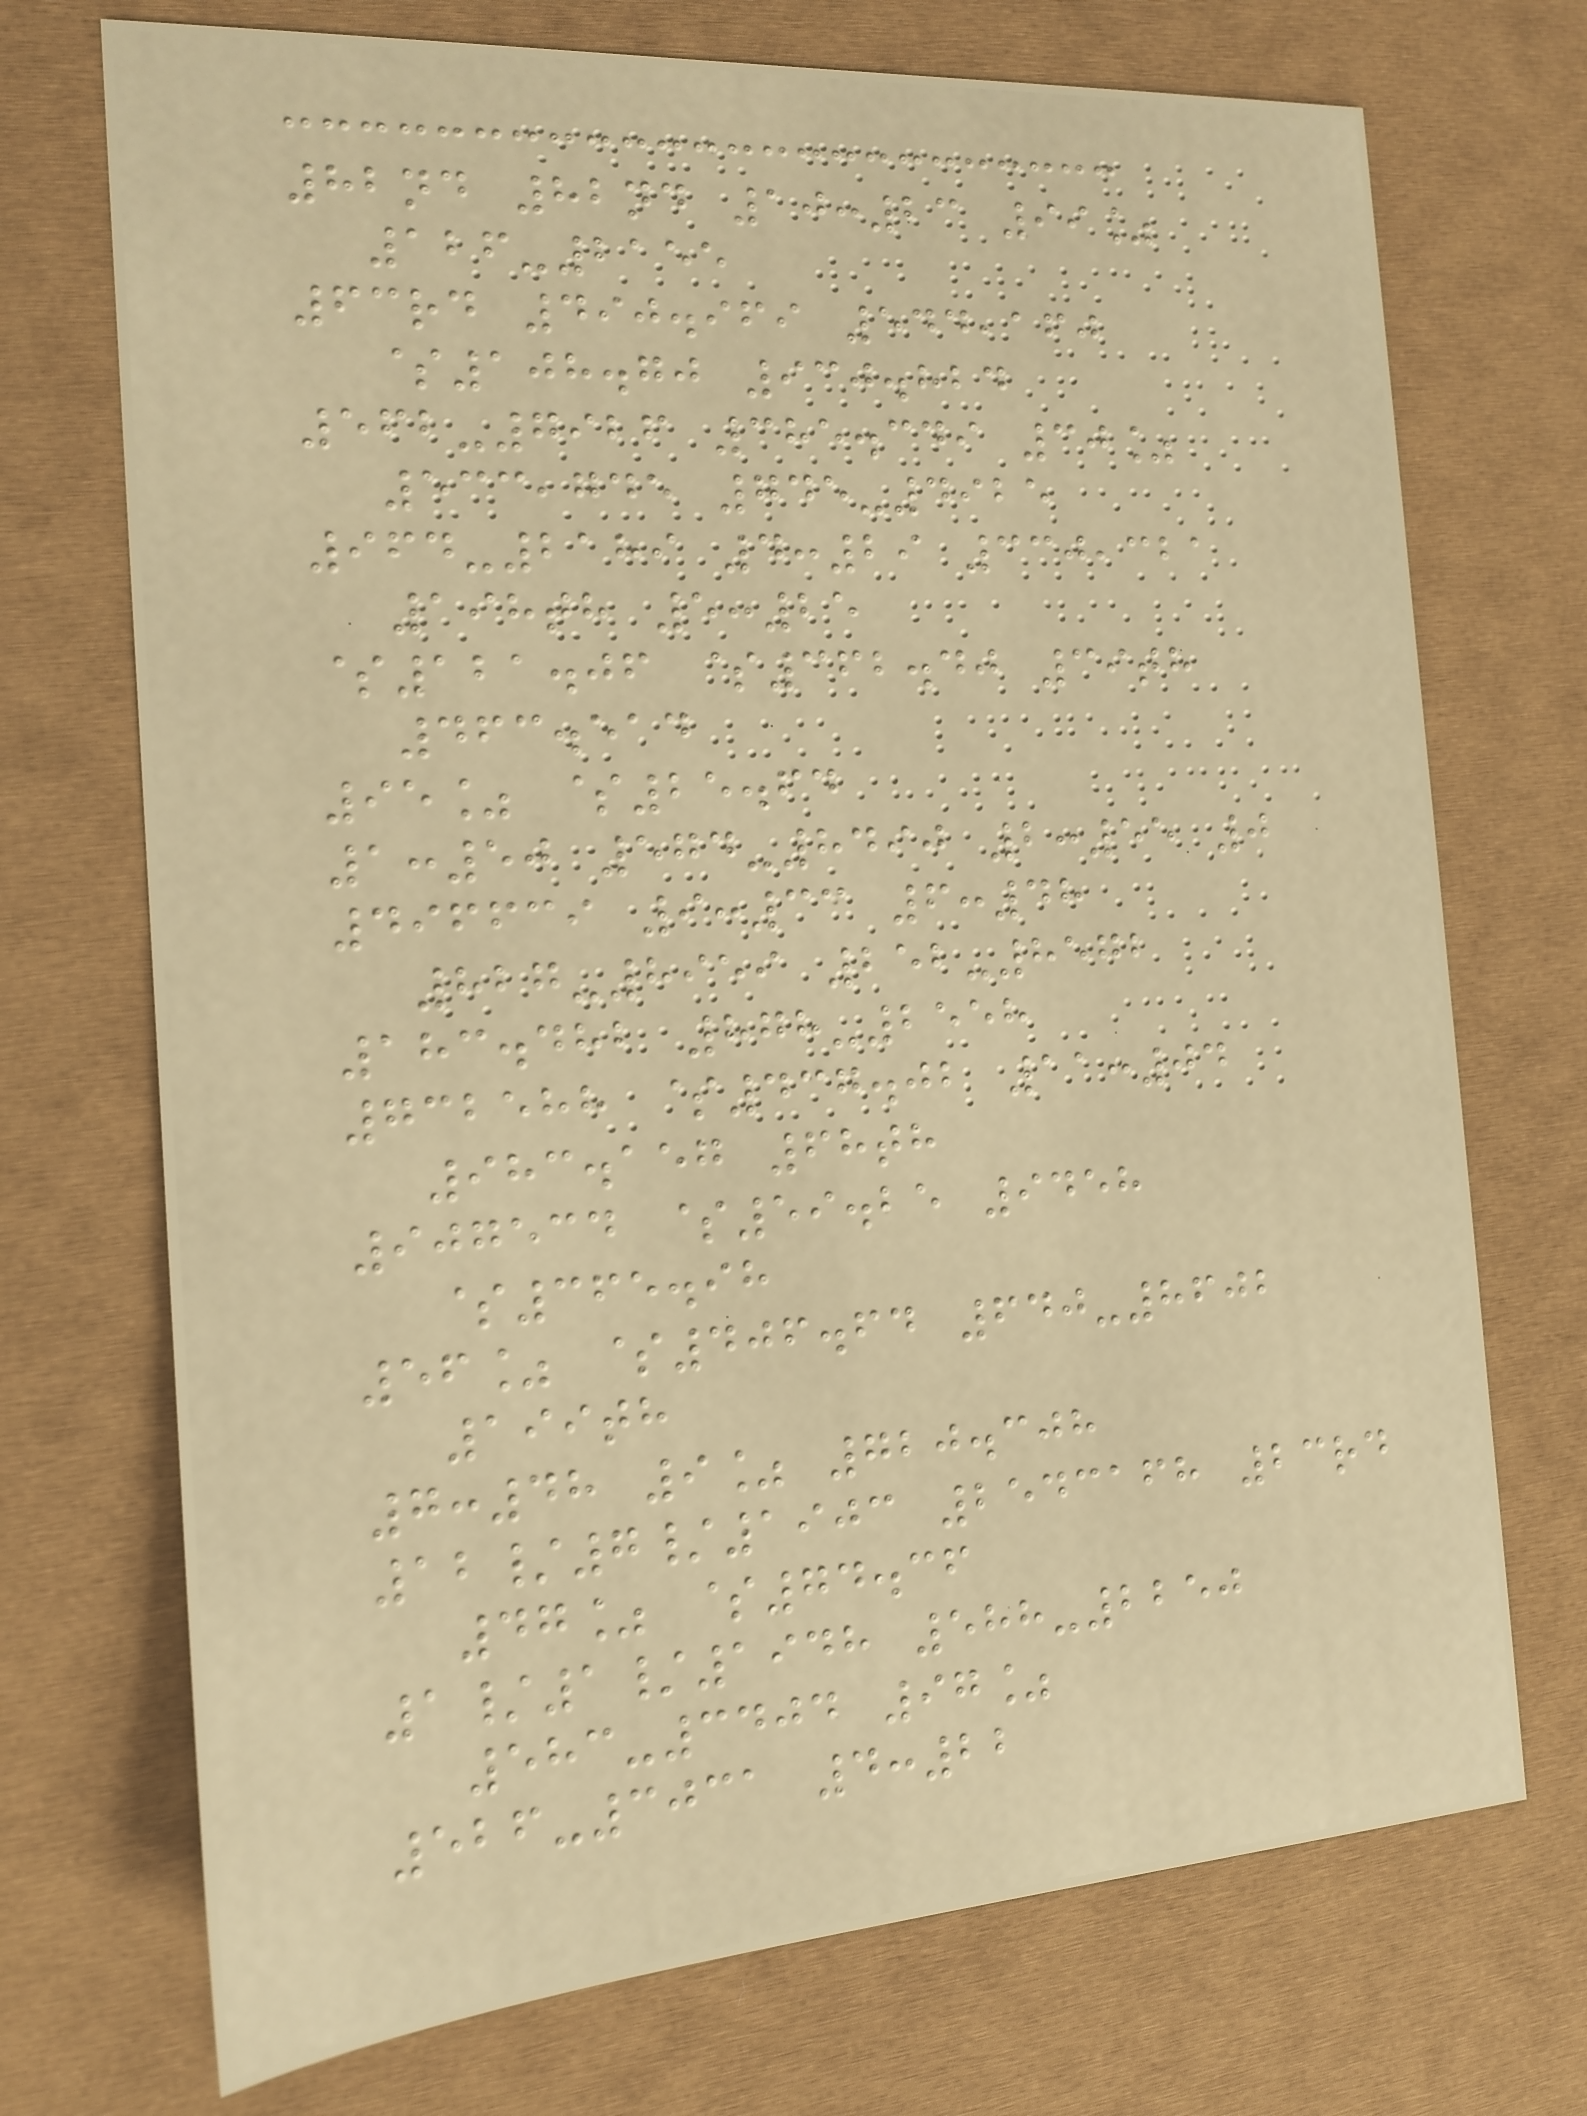82nd 82nd 10:23 99%
126-2155
63rd 490.969 544,160
$108.70 930.824
562-7926 385.349 30%
533,745 745-4925
964-2189 4:29 330,321
198th 5:25
$121.06 $362.40 39th
463.514
95% $25.64
1:50 574-8490 2:55 0
496639 9:33 6:48
827-8959 252-8572
183.482 878-2558
732588 $437.02 11:04
983.157 68th
907534 $59.25 9458
$365.98
56% $406.64 640-8602
199th
7:48 9% 720.308
12/7/1903 2543168 23rd
47% $74.36
1/1/1948 588-2250
583-3404 97%
526-3031 4:22
